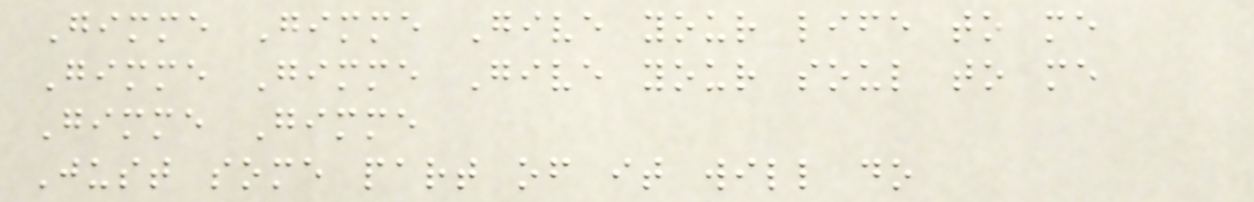Gimme Gimme Give your life to me
Gimme Gimme Give your soul to me
Gimme Gimme
Just some part of it will do
